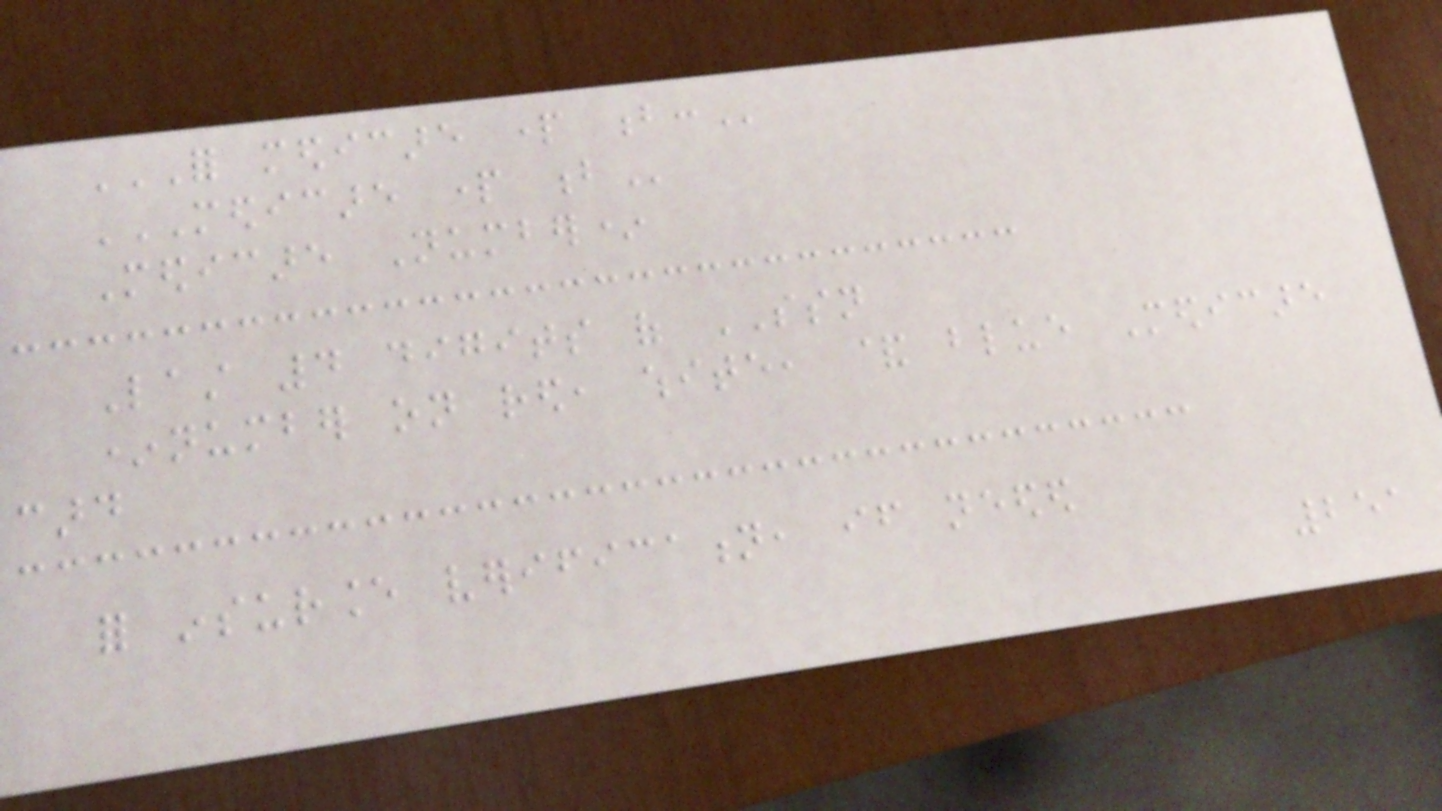FOR MEDICARE PART B:
MEDICARE PART B
Medicare Number*
Last 4 digits of SSN
*number on red, white, & blue Medicare
card
for insurance verification, if needed
251
